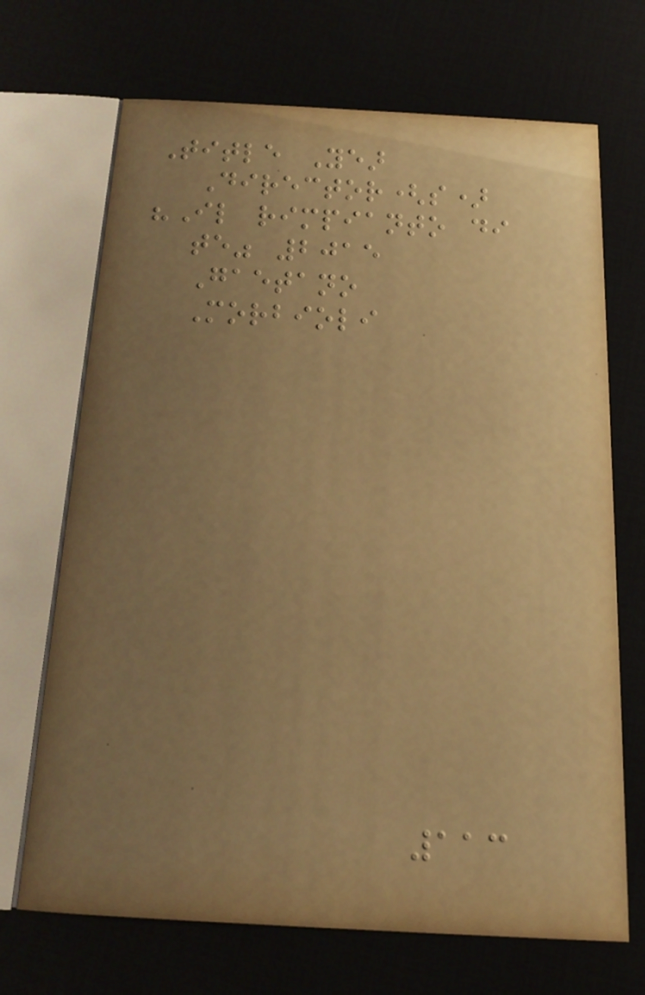Title Year
Director(s)
"Il rimpianto di
te" 2015
Gaetano
Morbioli
113
